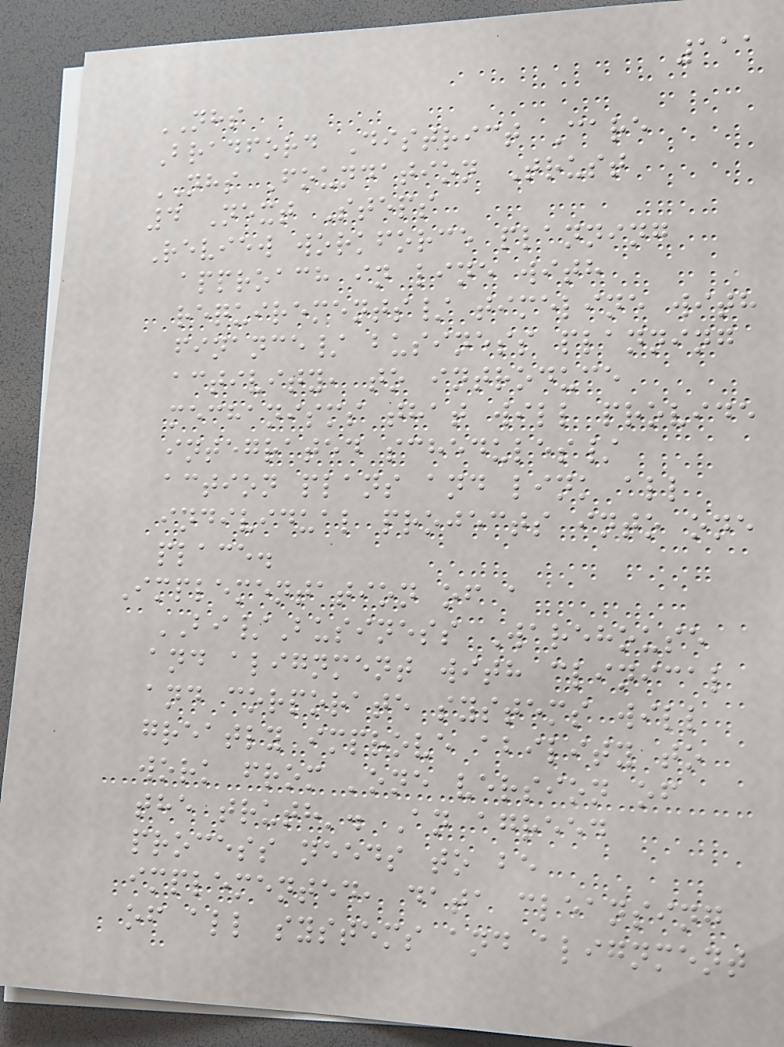111
NHS
Bradford District Care
NHS Foundation Trust
4 Next Steps
Review workforce planning
approach in line with
requirements/ timeline with
finance/ business planning
activity, to introduce
mechanisms that will provide
integrated schedules/
action plans and link all
individual projects into one
place.
Implementation of a
BI/Business Warehouse
and alignment with clinical
and corporate systems will
greatly improve ability to
work from 'one version of
the truth'. An agreed
process needs to be
implemented, data cleansing
of all systems and alignment
